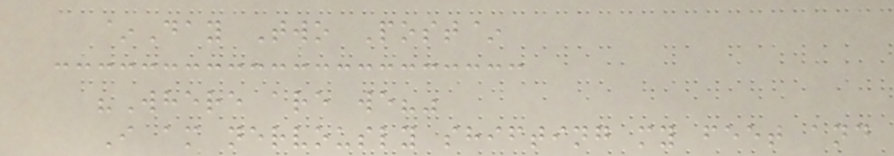~Day Two Post~
"Where are we?"
I am nervously shifting my feet and
